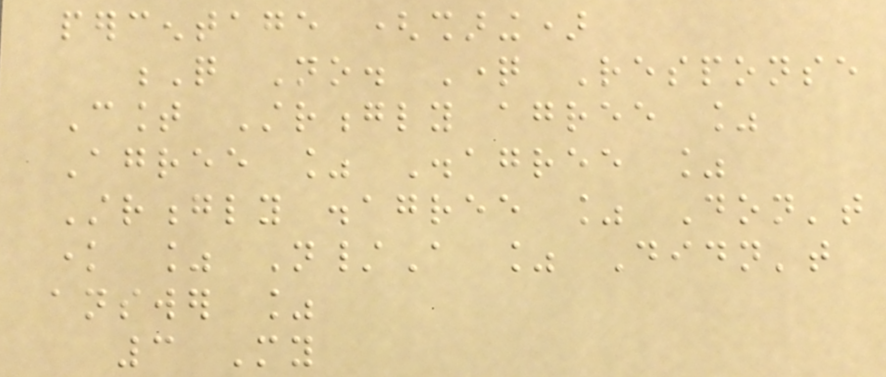percentage (sharing)
Q No. Question Response
Count Strongly agree %
Agree % Disagree %
Strongly disagree % Don't
know % N/A % Didn't
answer %
3 My
